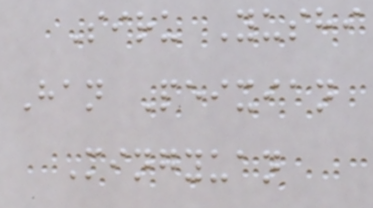Siru Yushi
Han Peixian
Mingyuan
